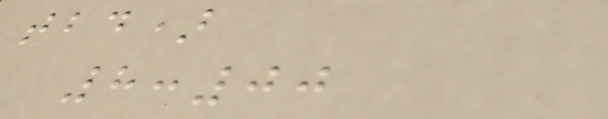tbd)
8:00
